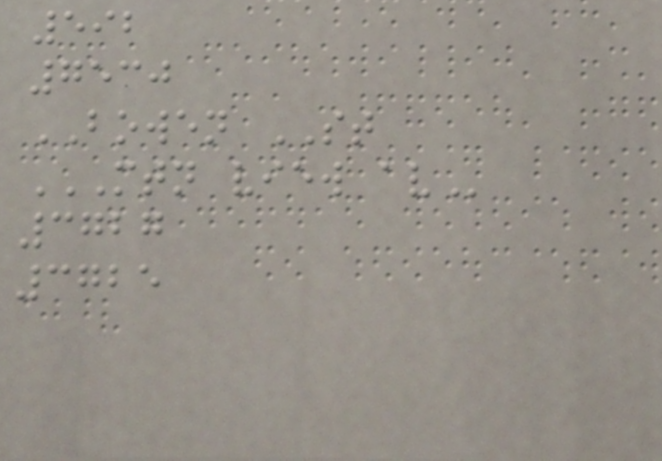592
7530
BOWEN ST
MTN VIEW AV
3727
3725
